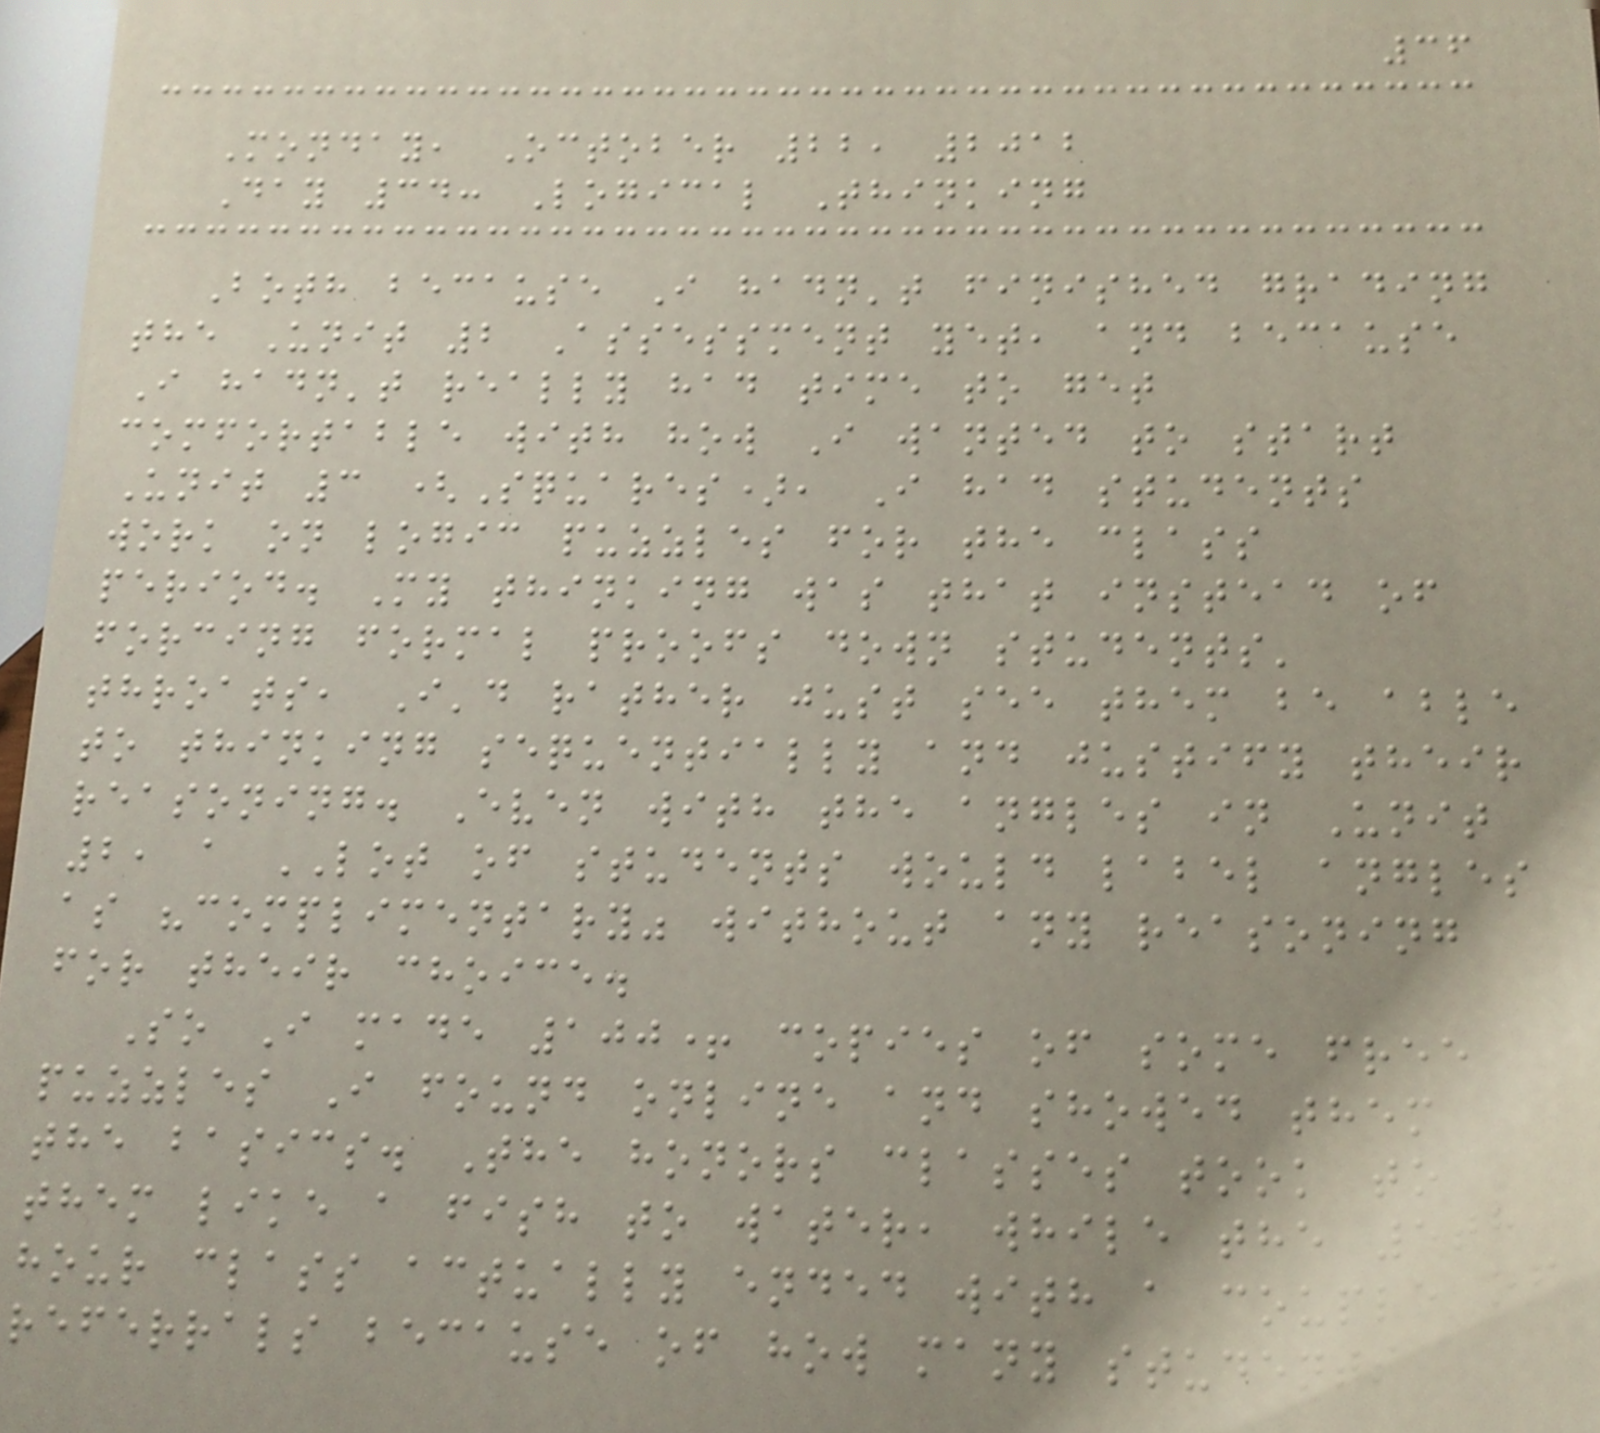36
Monday, October 22, 2012
Day 34: Logical Thinking
Both because I hadn't finished grading
the Unit 2 Assessment yet, and because
I hadn't really had time to get
comfortable with how I wanted to start
Unit 3 (Squares), I had students
work on logic puzzles for the class
period. My thinking was that instead of
forcing formal proofs down students'
throats, I'd rather just see them be able
to thinking sequentially and justify their
reasoning. Even with the angles in Unit
2, a LOT of students would label angles
as "complimentary" without any reasoning
for their choice.
So I made 100+ copies of some free
puzzles I found online and showed them
the basics. The honors classes took to
them like a fish to water, while the 5th
hour class actually ended with a couple of
referrals because of how many students
